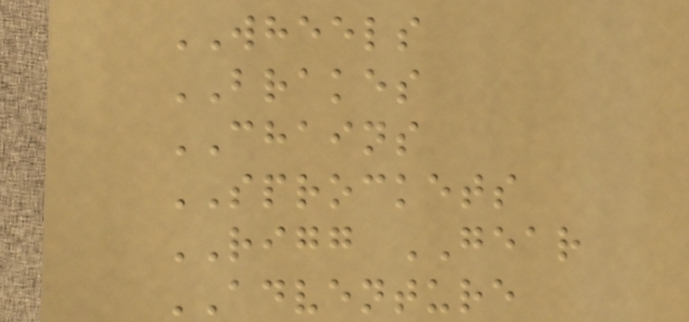WHEELS
BRAKES
CHAINS
SPROCKETS
RIGG GEAR
ADVENTURE
